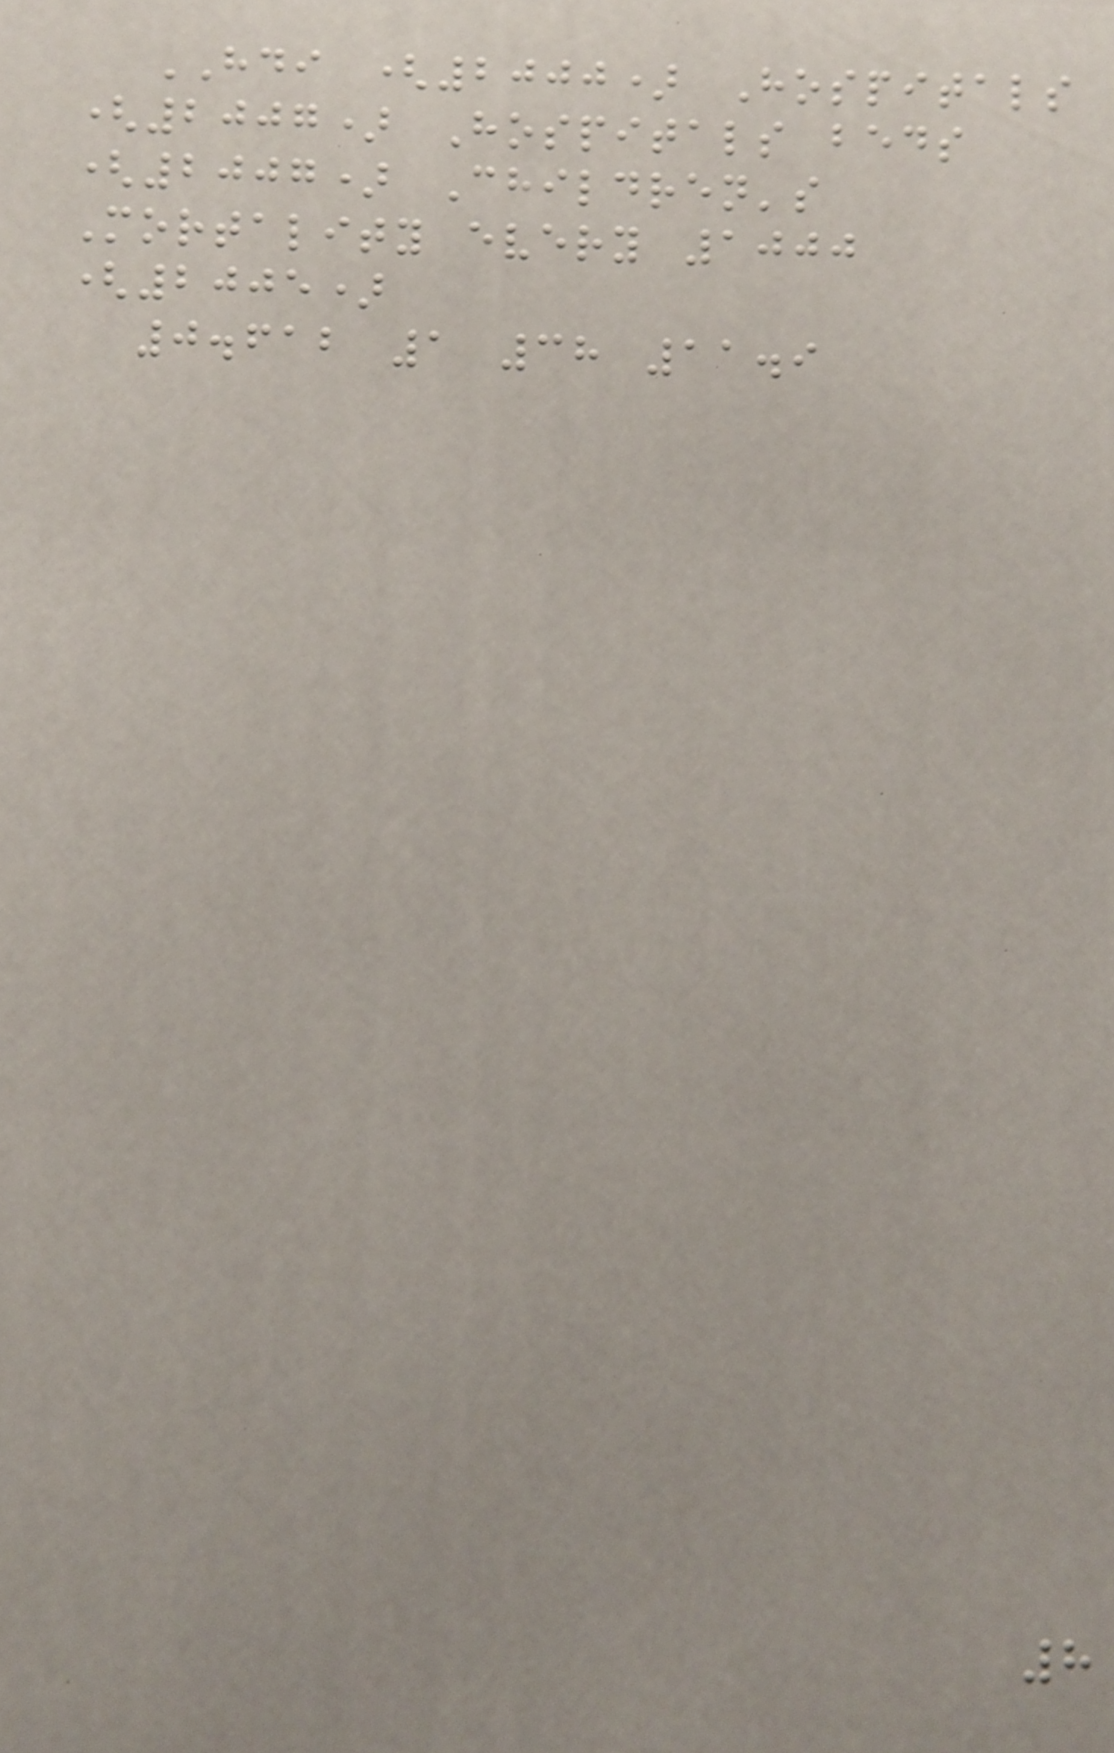HDI (2000) Hospitals
(2007) Hospitals beds
(2007) Children's
Mortality every 1000
(2005)
0.612 1 38 11.9
8
